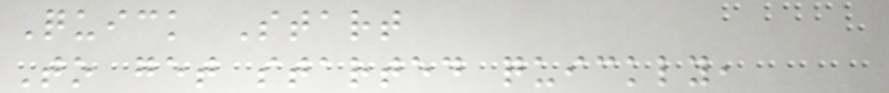Quick Start
To get started quickly,
